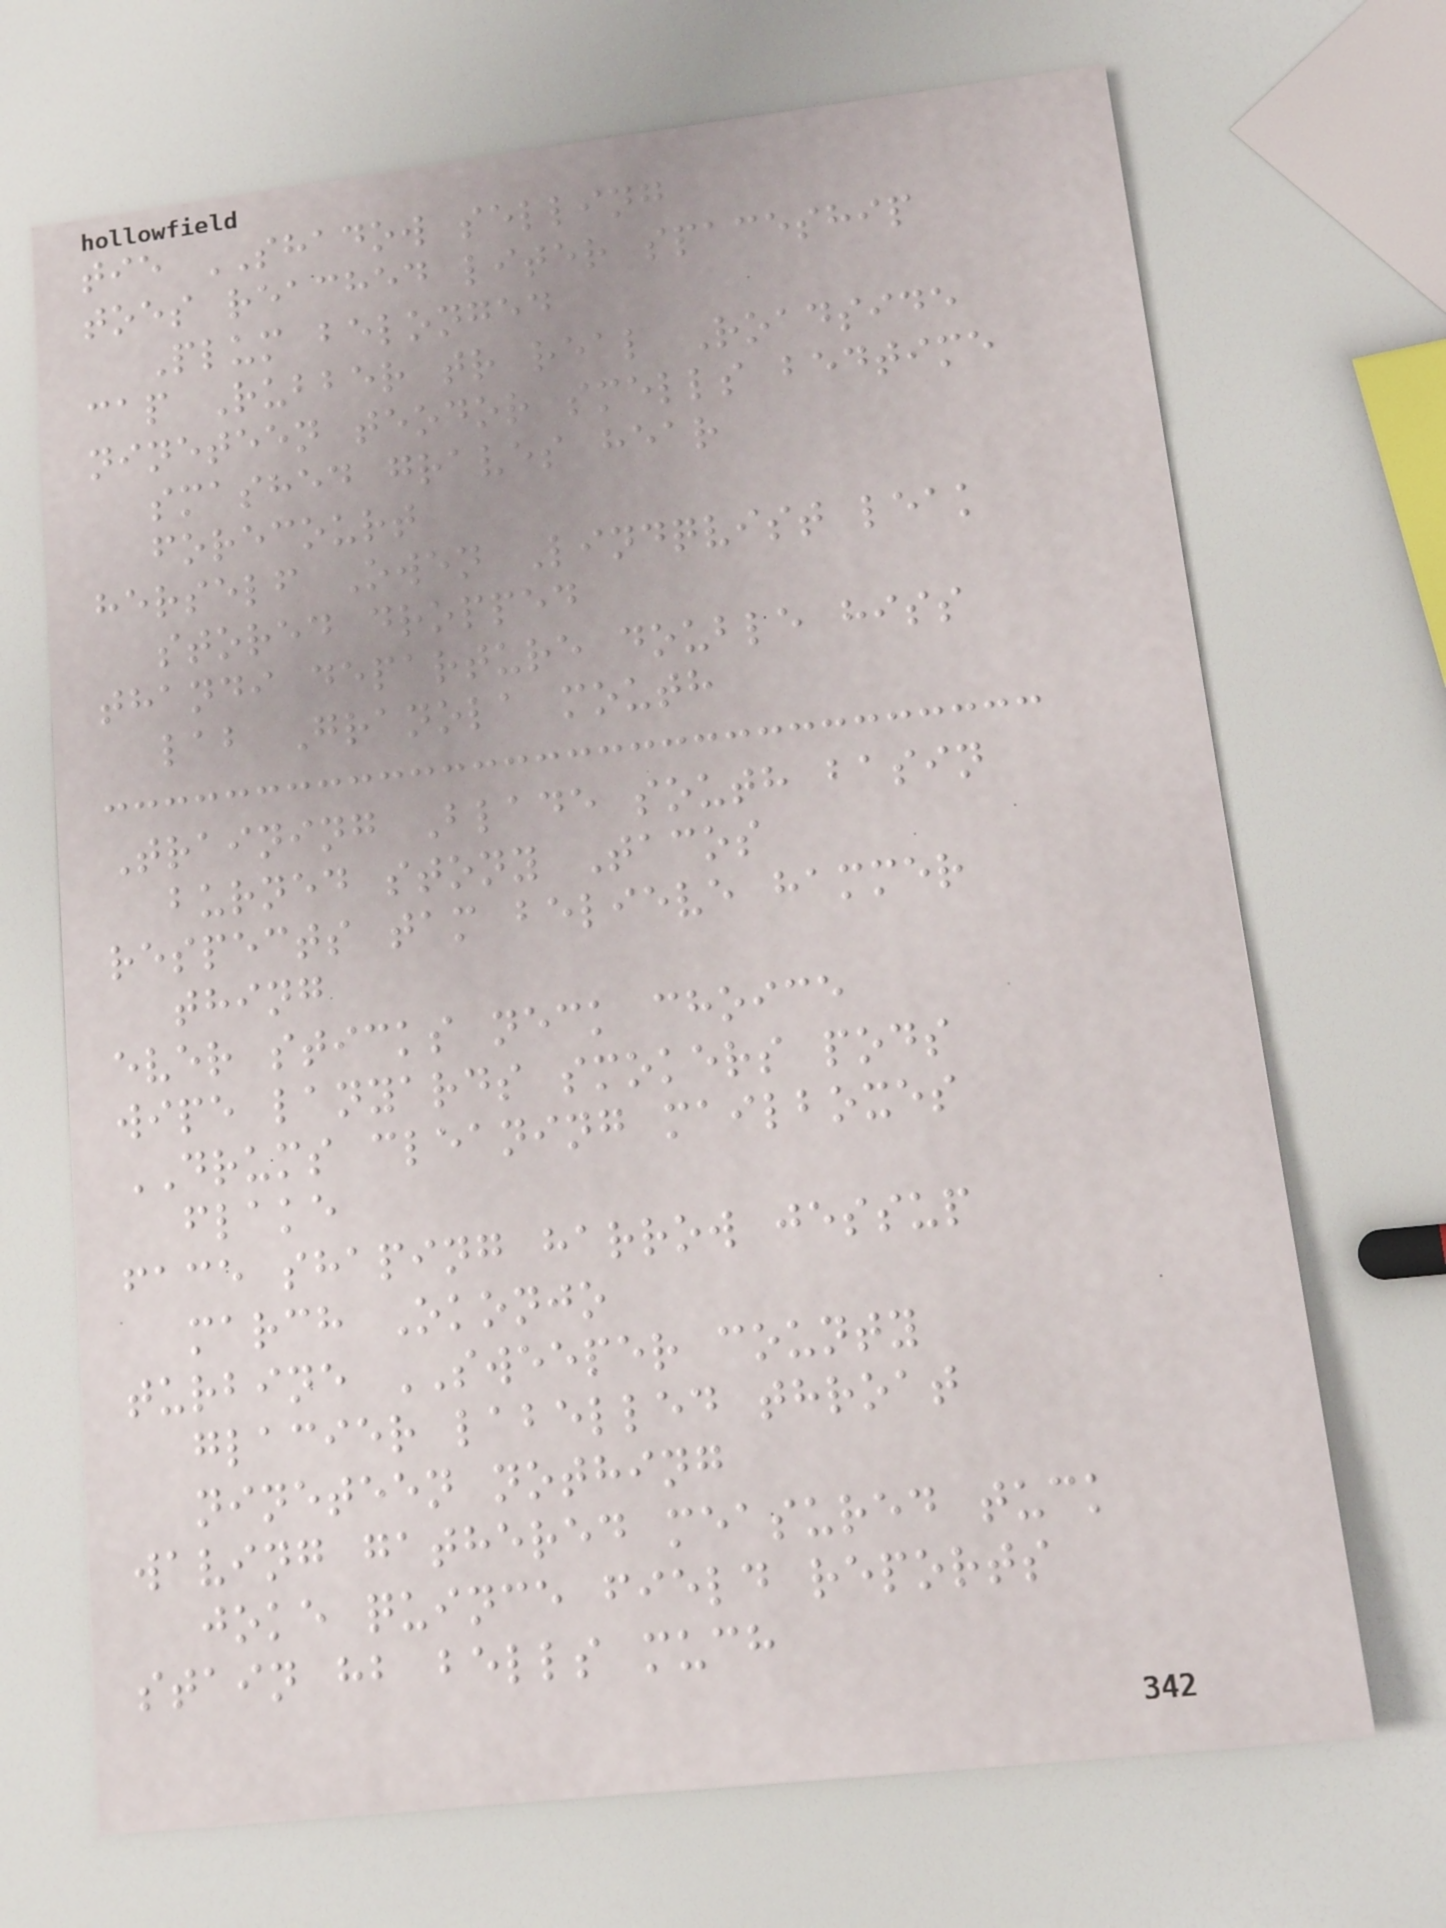tie SHADOW selling
toes reached liter spaceship
Plum belonged
cap Rubber tr real Roadside
nineteen teodor smells bedtime
smashed graves hear
forecourt
herself Owen Lindqvist leak
stored dropped
thandi departure double hiss
lab Granola mouth
Training Blade south basin
burned stony Tacos
respects tam believe hammer
thing
ever sticks neck choice
wipe lanyards smokers pods
DRUMS cleaning mailboxes
flake
face shaping harrow jessup
march Okonjo
turbine SWEEPER county
glacier labelled throat
nineteen nothing
waving gathered measured tuck
joke quince field reports
stain hb bells much
